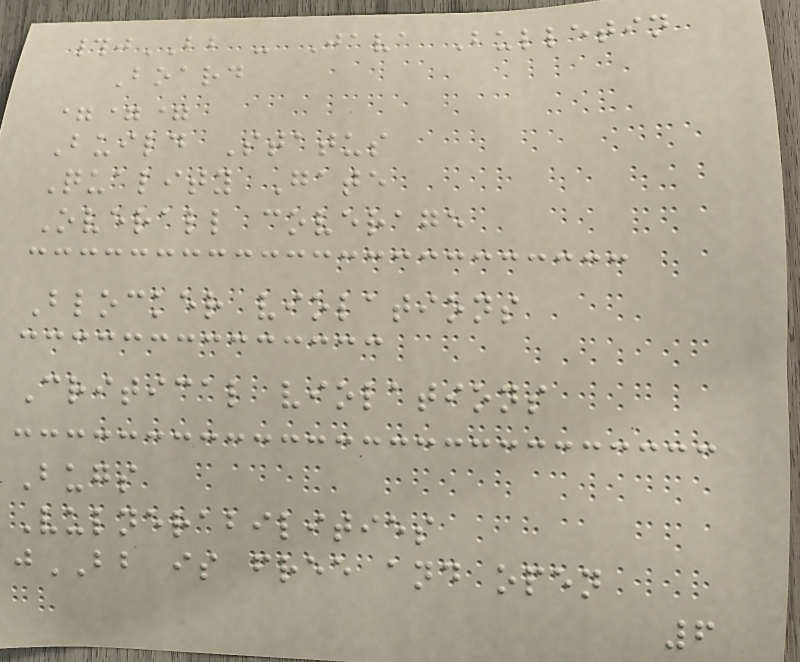#jBB - Java Bulletin
Board
===
Build Status
Quality Gate
Overall coverage
Blocker violations
Critical violations
Bugs
Vulnerabilities
jBB is free and open
6
